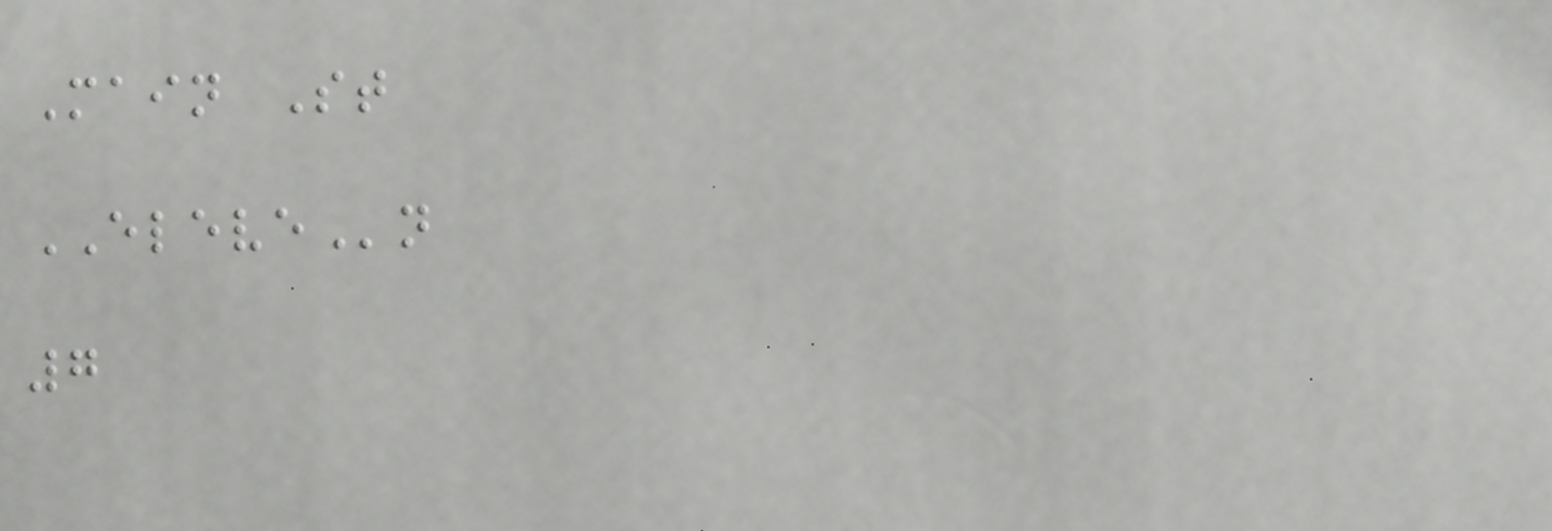Main St
ELEVEn
7
